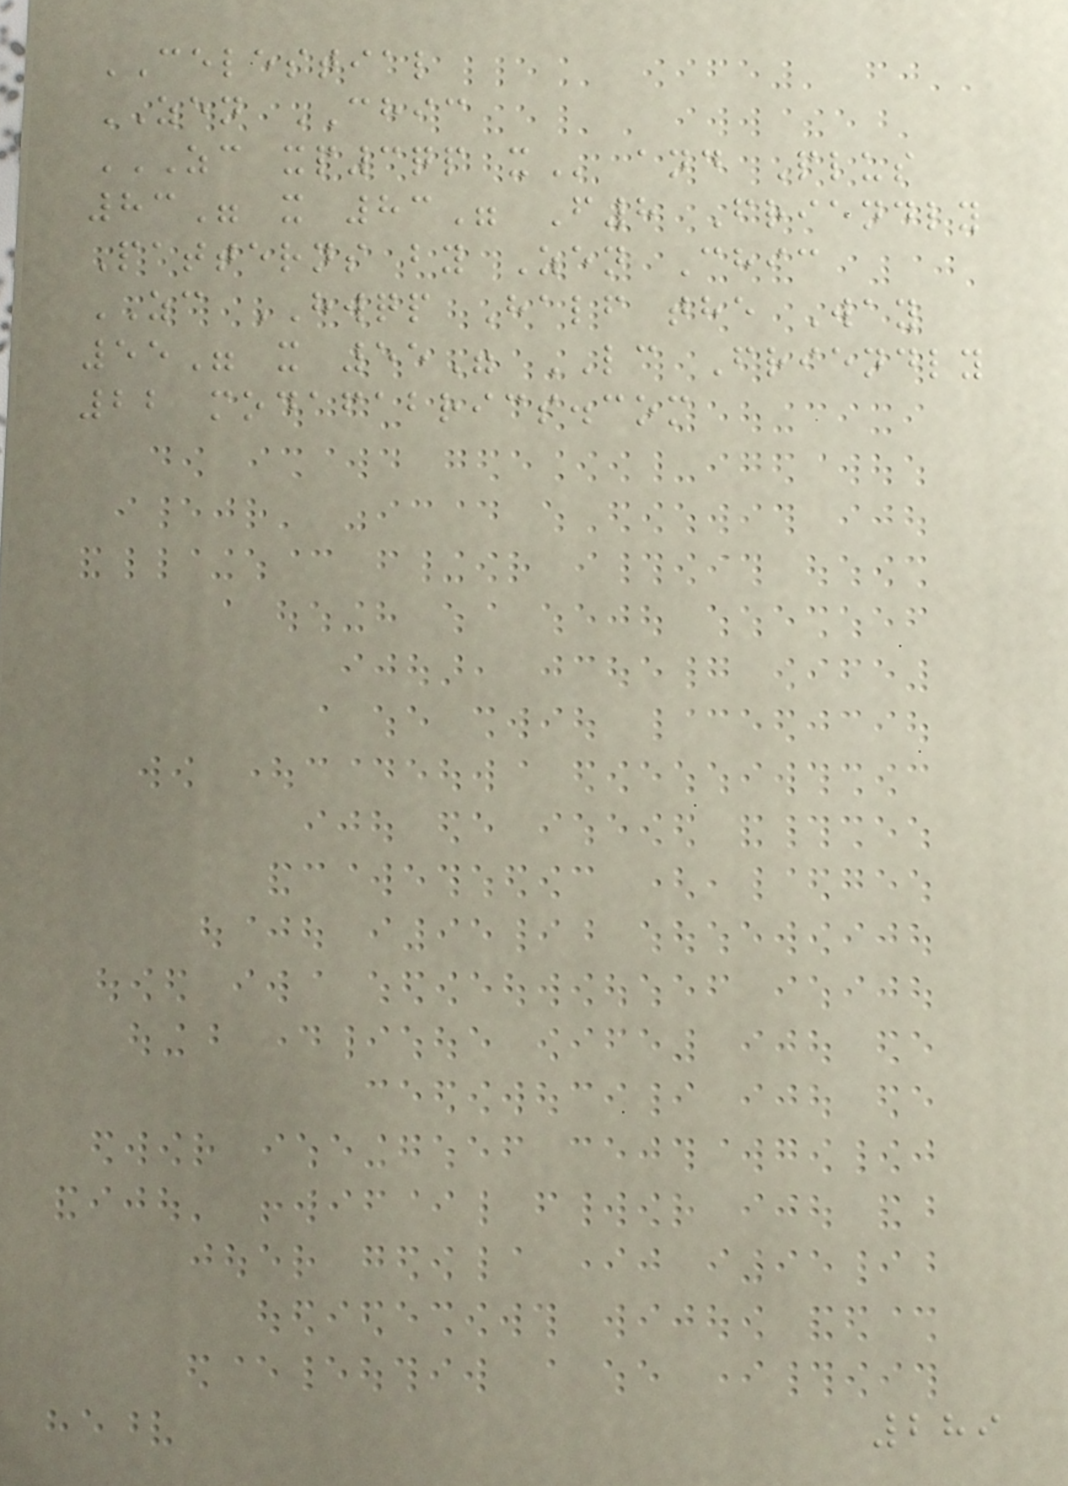CELESTIAL
ZEN CHIC
ZC XP3QP X and Plus
83" x 83" F8 Friendly
Patterns by Zen Chic
ZC HWQP Half the Way
55" x 55" LC Friendly
22 modafabrics.com
289
